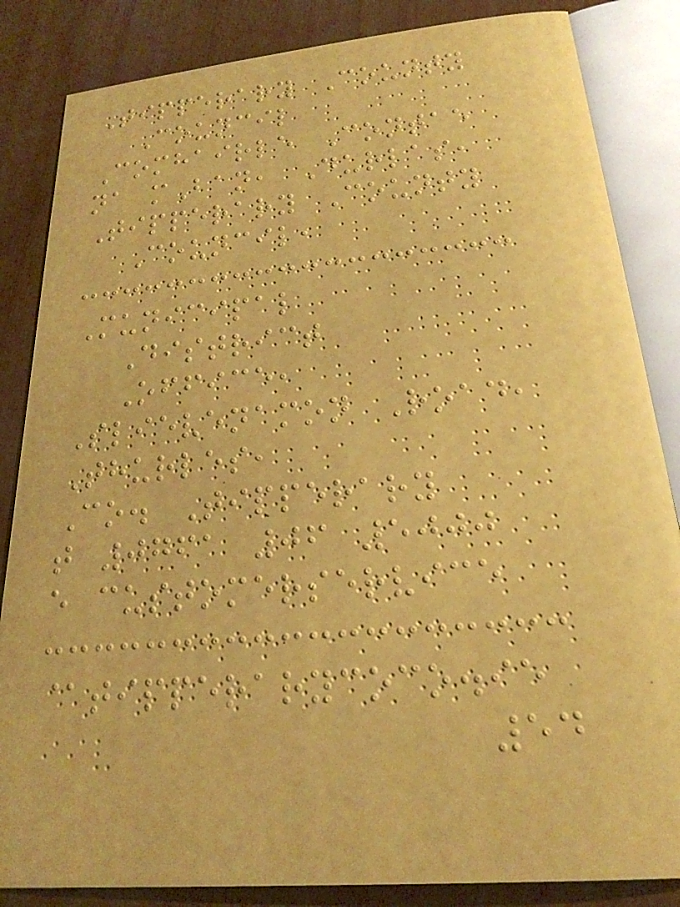Tipperary County
Council
Comhairle Contae
na mBan, Durlas,
Tipperary County
Council,
Municipal
District
Office,
Slievenamon Road,
Thurles,
Co. Tipperary
t 0761 06 5000
e customerservice
@tipperarycoco.ie
54
